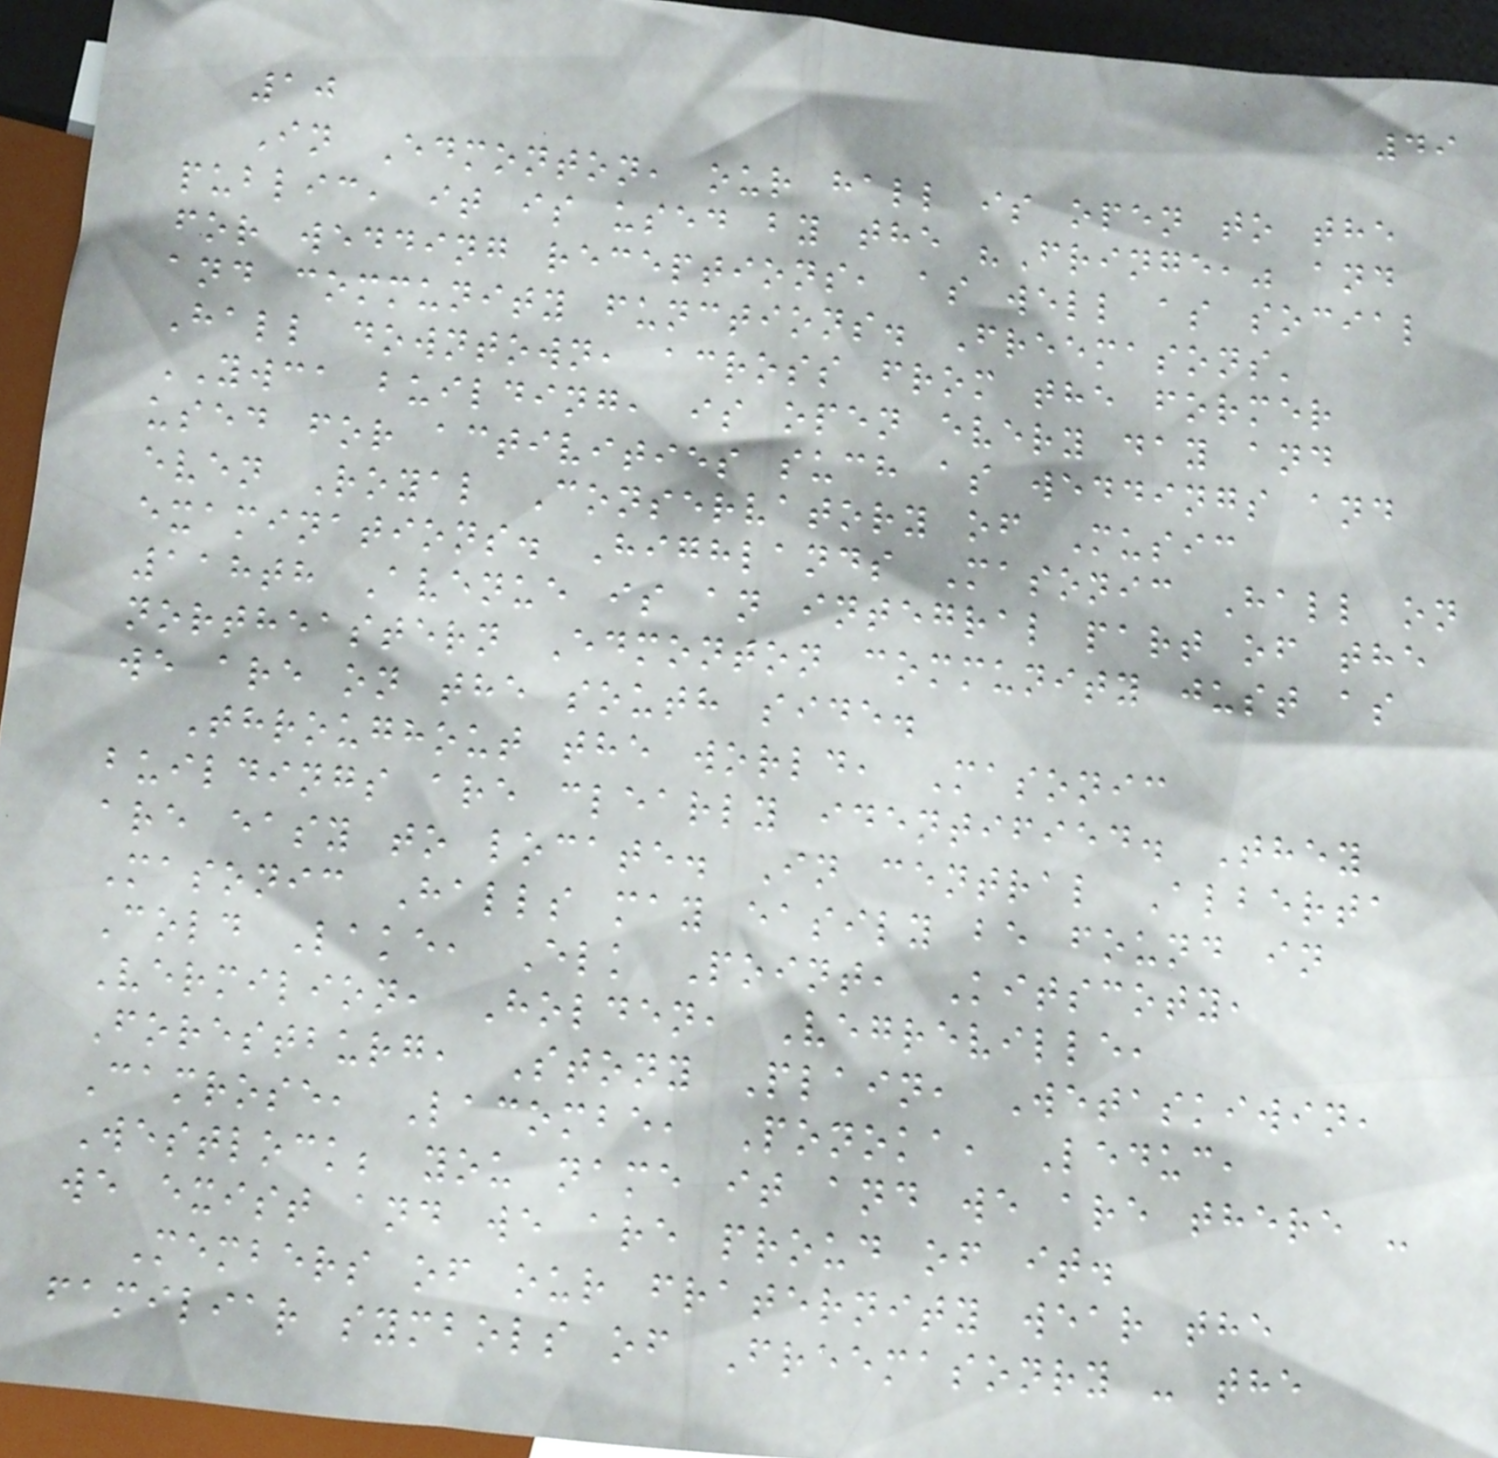49
10
In Edmonton, our hall is open to the
public, it is used by the "Fringe," and
for wedding receptions, as well as social
and community functions. Freemasons'
Hall downtown, across from the former
YWCA building, is open every day and
used for activities such as weddings and
even Royal Conservatory of Music
examinations. Highlands Masonic Hall on
118th Avenue is an integral part of the
northeastern Edmonton community just as
we are on the south side.
Throughout the world, Masonic
buildings are clearly identified. They
are easy to locate. In central Alberta
Masonic Halls may easily be found in
Cold Lake, Elk Point, Kitscoty,
Vermilion, Holden, Vegreville,
Forestburg, Stony Plain, Wetaskiwin,
Camrose, Lacombe, Ponoka, Leduc,
Westlock; you name it and we are there -
we exist and we are proud of it.
Members of our fraternity wear the
familiar symbols of Freemasonry - the
